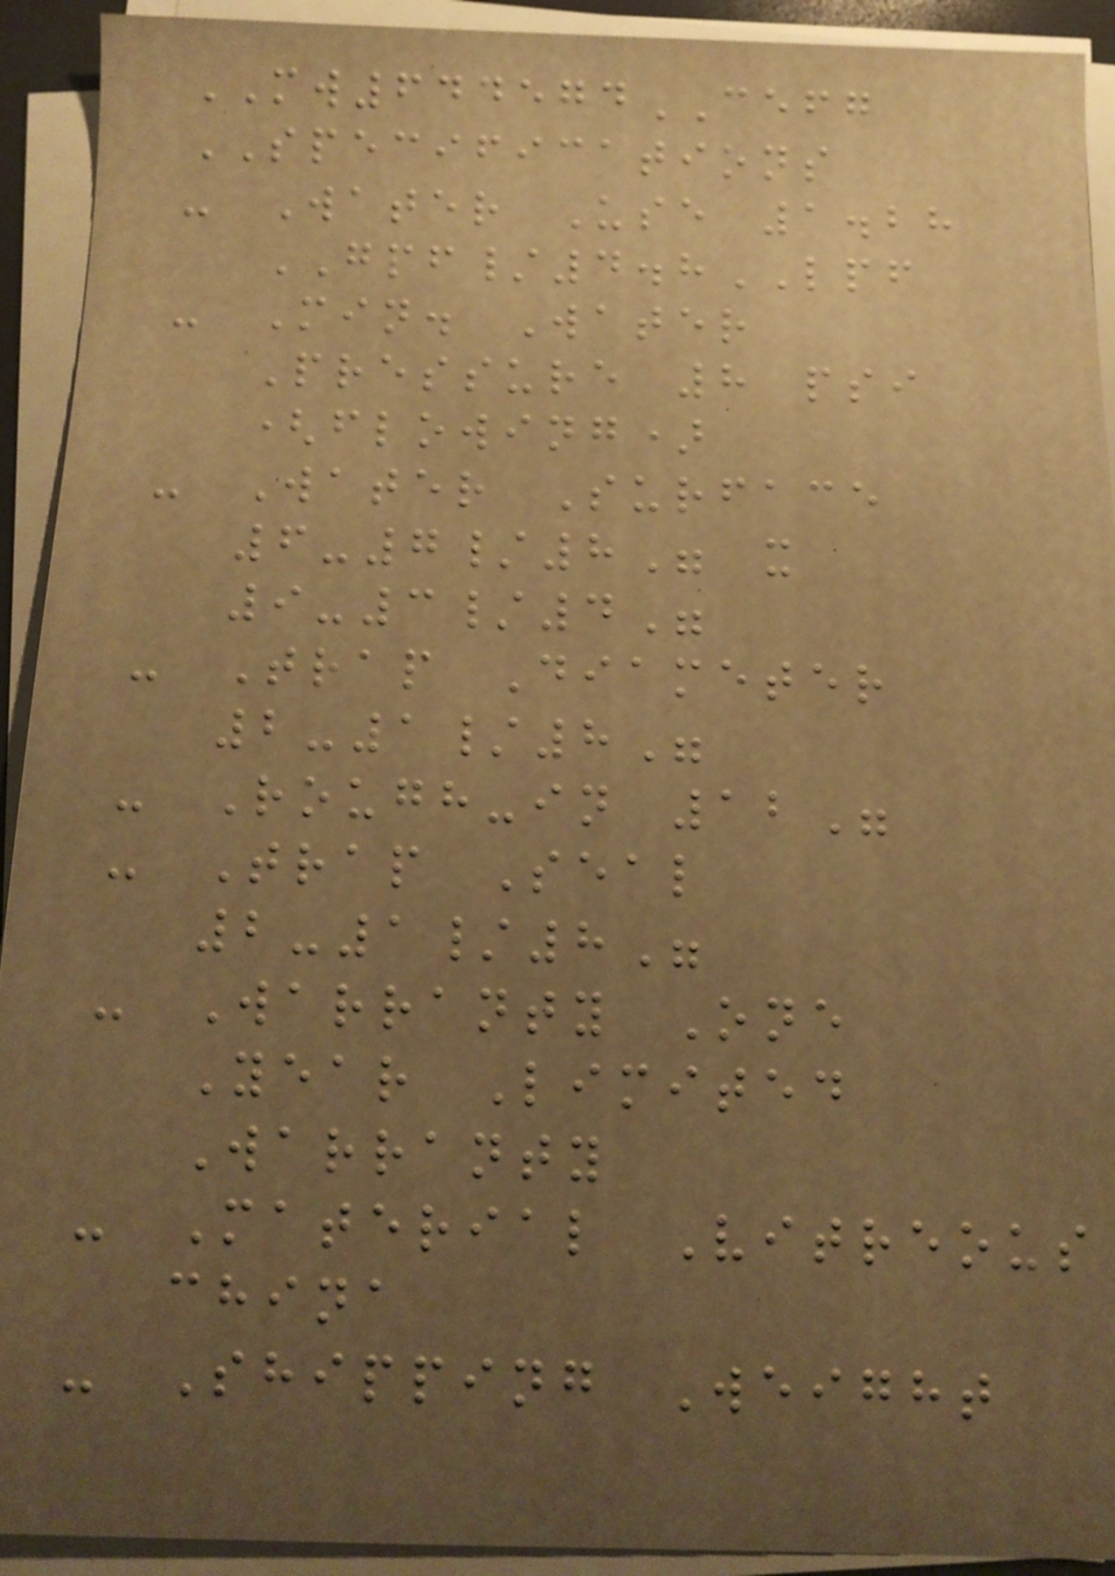MW644574CEFG
SPECIFICATIONS
- Water Use 1.28
GPF/4.8LPF
- Min. Water
Pressure 8 psi
(flowing)
- Water Surface
6-7/8" x
9-3/4"
- Trap Diameter
2-1/8"
- Rough-in 12"
- Trap Seal
2-1/8"
- Warranty One
Year Limited
Warranty
- Material Vitreous
china
- Shipping Weight
